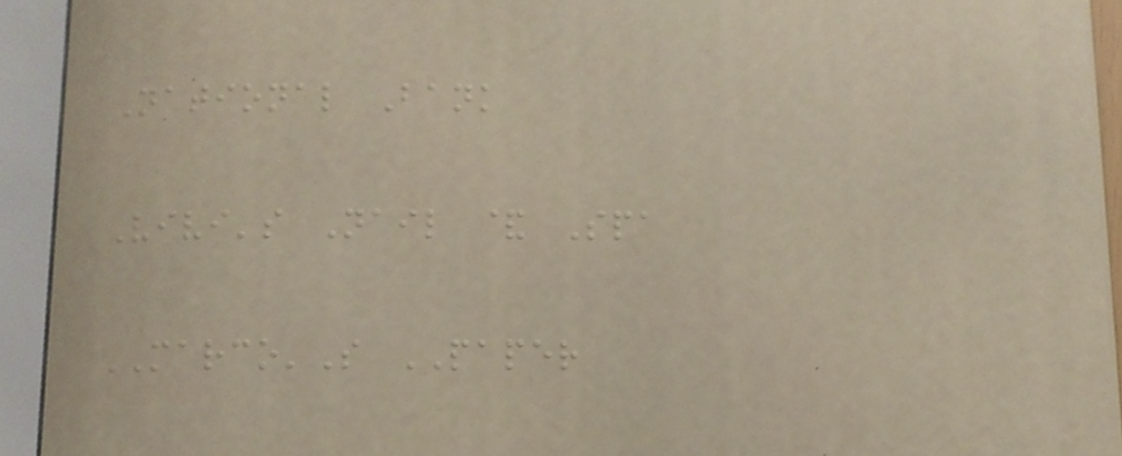National Bank
Vivi's Nail & Spa
MARCO'S PAPER
